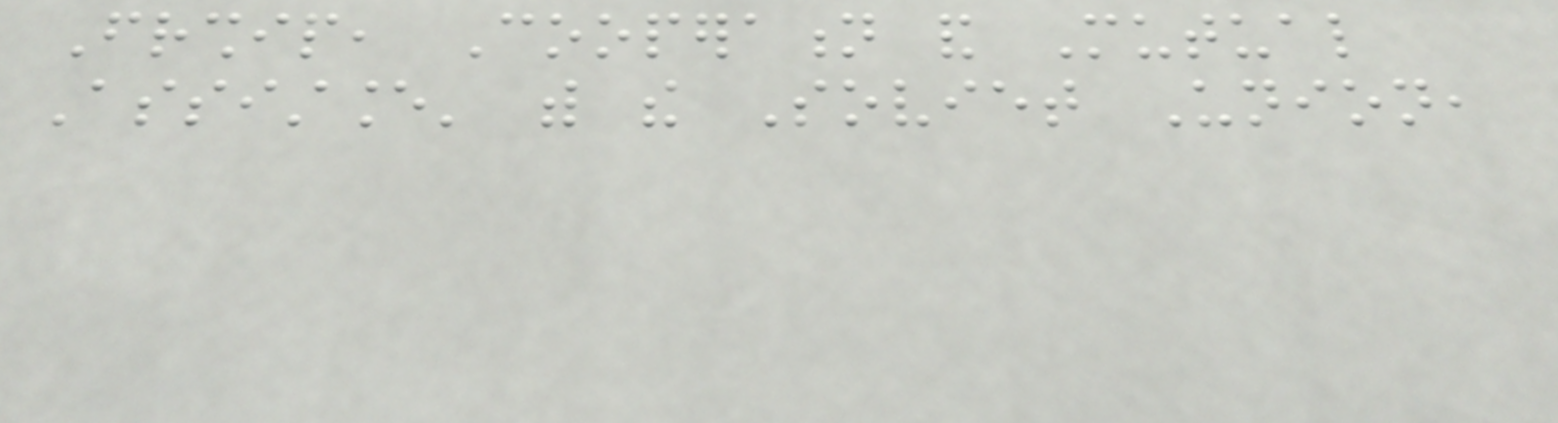Friendship, Cooperation and Mutual
Assistance' with the Soviet Union,
